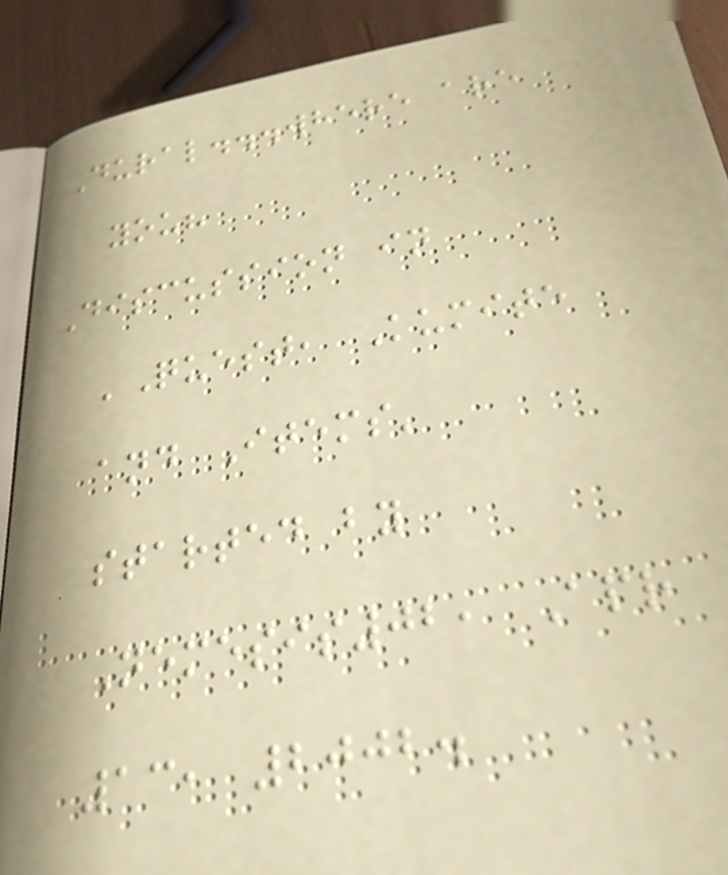Dural...where are
you?
Discussion in
'Quest, Kumite
and Items'
started by
Nemesis02, Apr
13, 2002.
